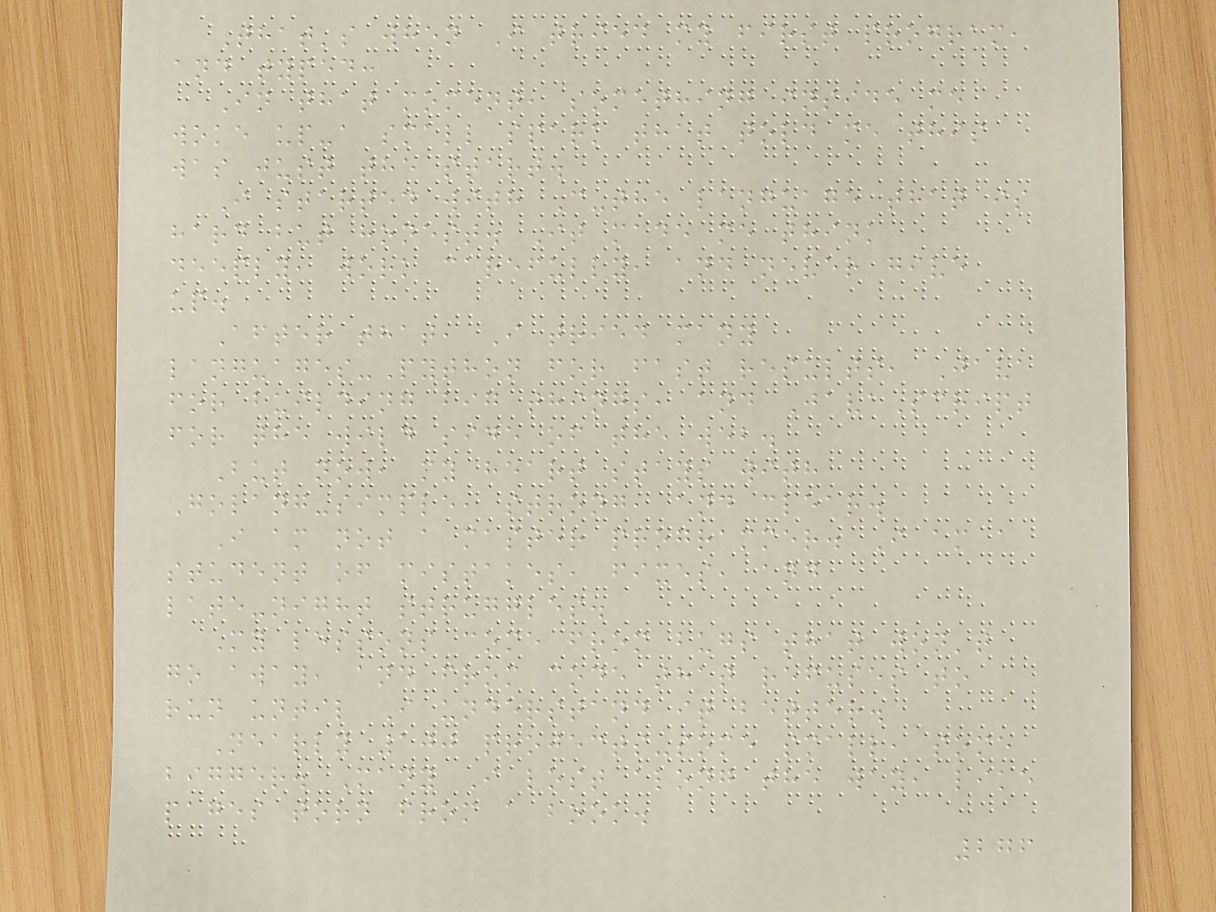That's when I tried my first program,
and typed:
In that moment, something inside me
woke up-a small spark that told me this
was just the start.
I started with C-the language that is
hard but honest. It made me think
deeply, work carefully, and never give
up.
After that, I tried many
languages-Python for fast results, Java
for building big things, and JavaScript
for the wild side of the web.
But now, my heart stays with
Golang-simple, strong, and clear.
I am not a master programmer. I am a
student of mistakes, fixes, and
late-night struggles.
My lessons come from bugs that won't
go away, and from code that refuses to
run until I understand it better.
Nearly 100 projects-some small, some
bigger. Many I lost along the way, like
pages torn from a book.
276
